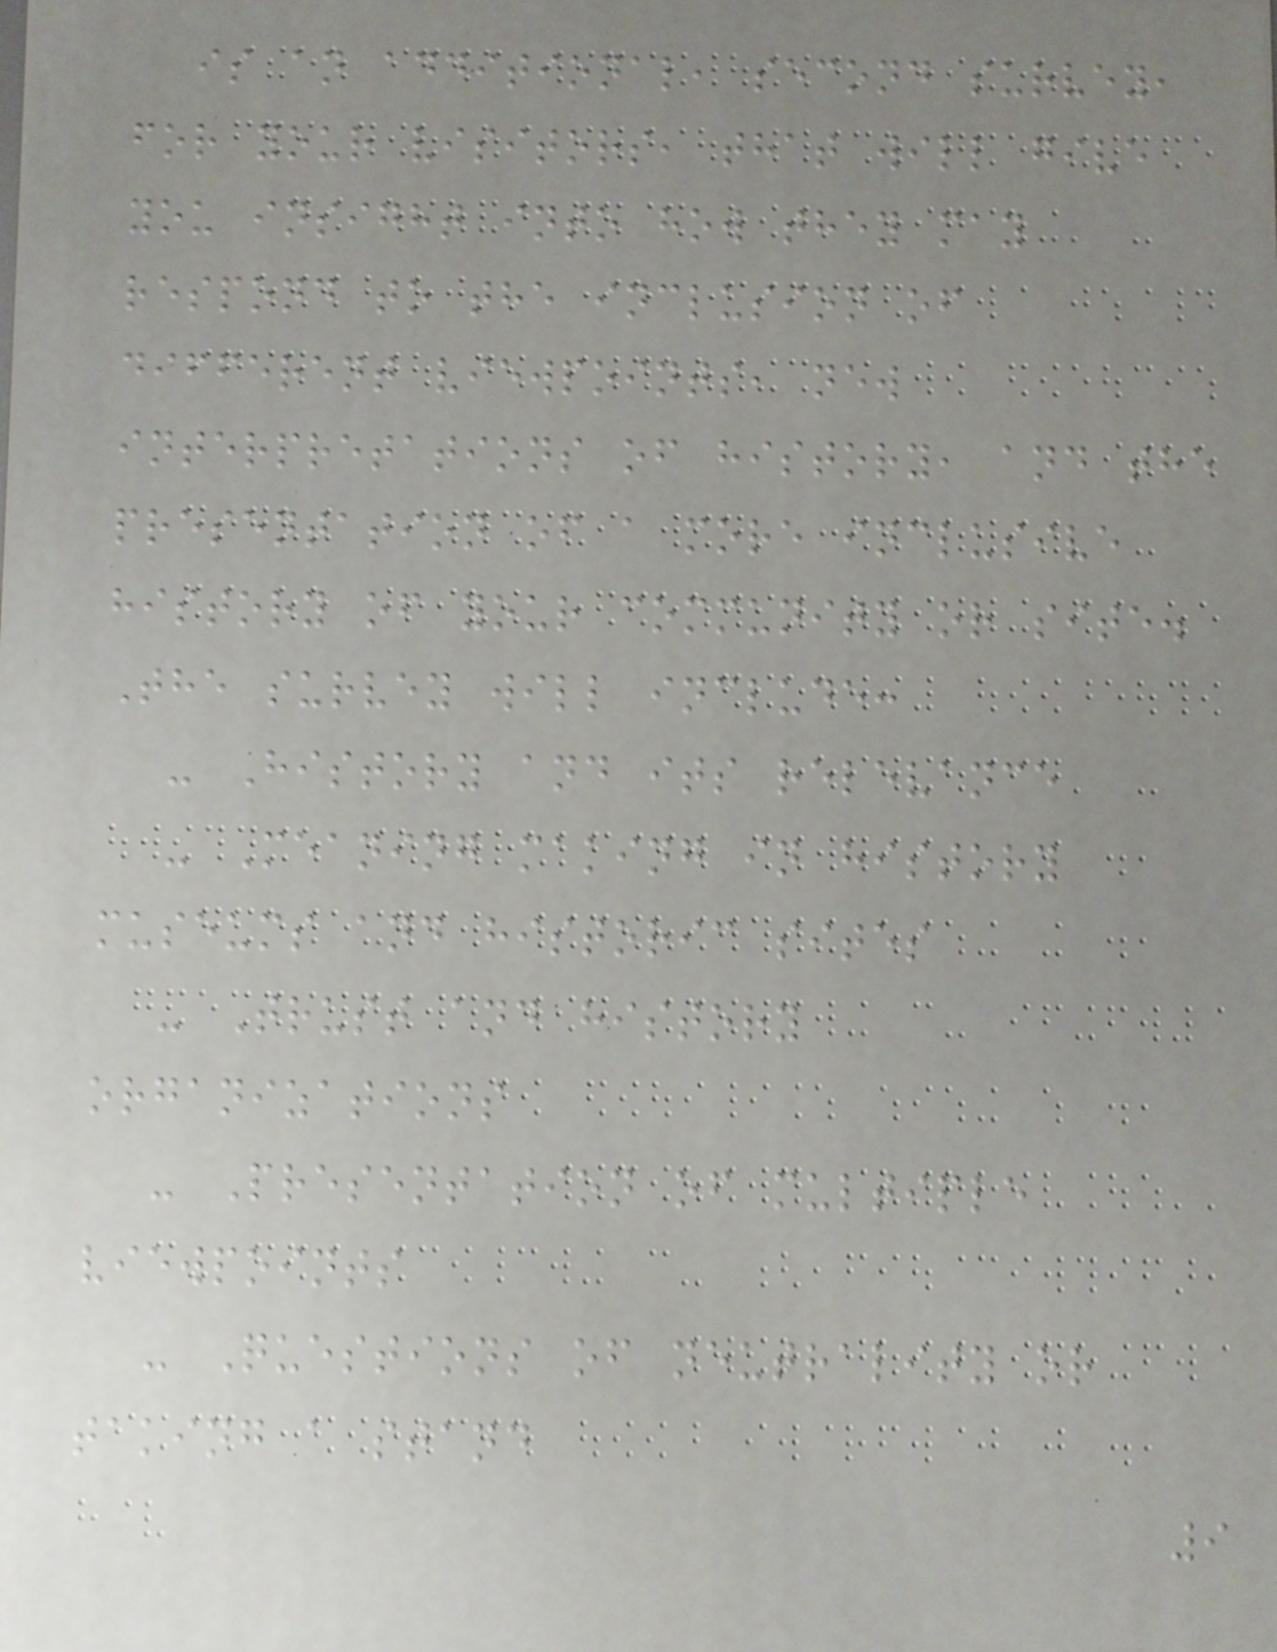is an additional, second survey,
for your visitors, that will give
you insight into how they may
respond to the inclusion of
different viewpoints, new
interpretations of history, and the
presentation of a more inclusive
history of your community or site.
The survey will include:
- History and its relevance
- Meaning making in history
museums and historic sites
- Trust and history
organizations
- Presentation of multiple
viewpoints
- Questions of neutrality or
taking a stand
9
